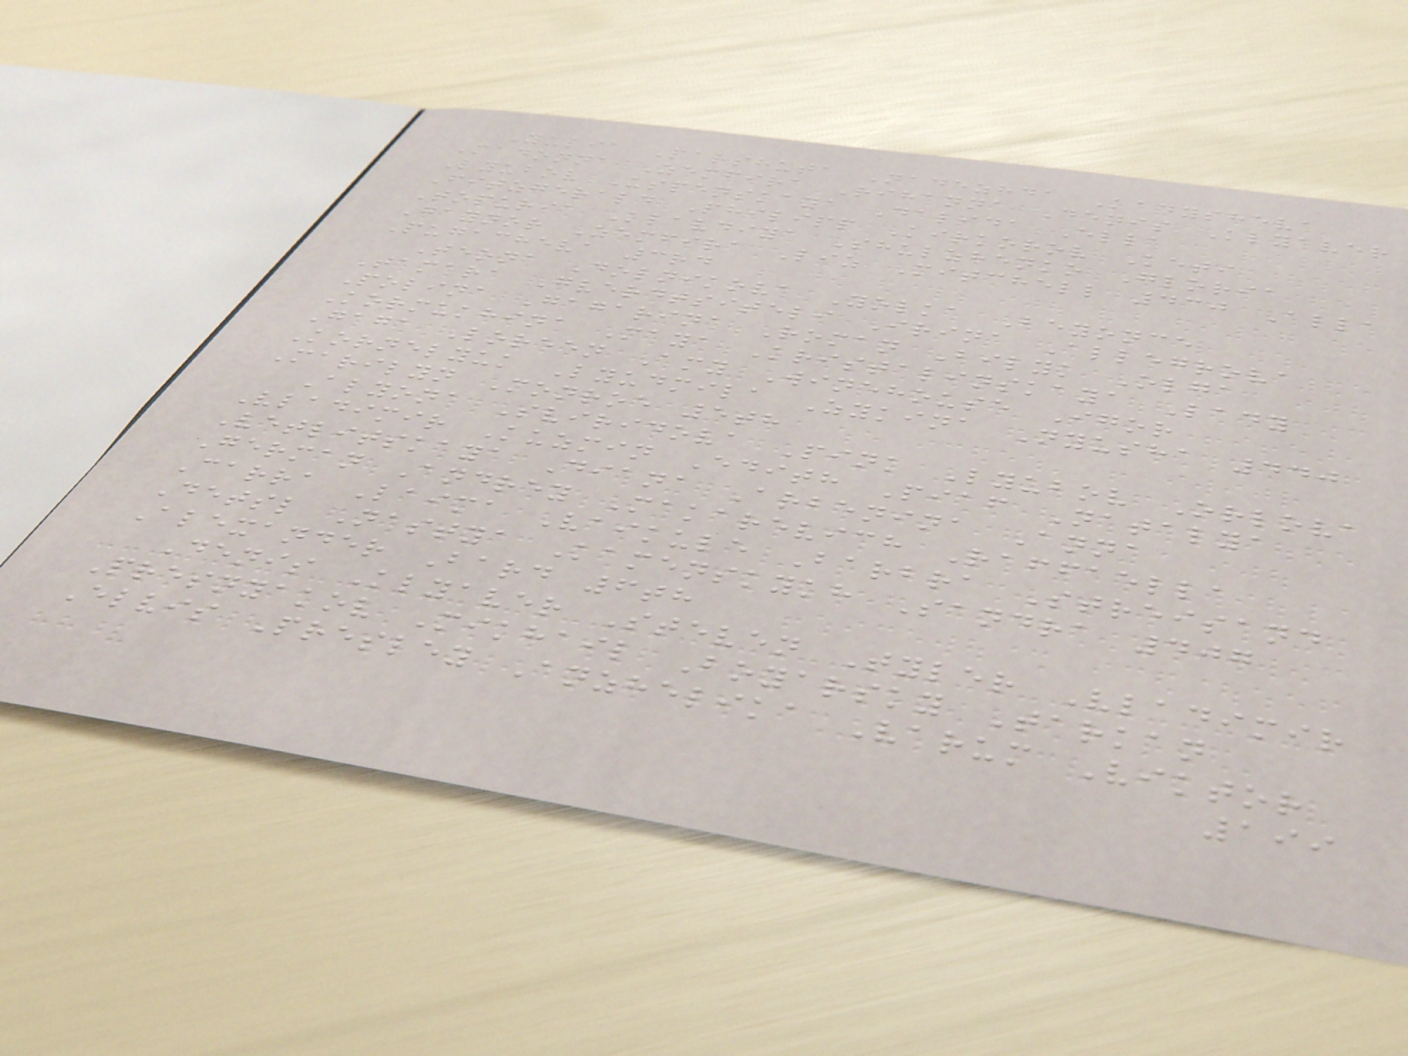Yulia Parshuta Nadezhda Kadysheva
Madonna Zemfira Rihanna Denis Klyaver
Lyubov Uspenskaya Dalida Ella
Fitzgerald Philipp Kirkorov Keti
Topuria Klavdiya Shulzhenko Gloria
Gaynor Zemfira Liz Mitchell 430 Alla
Pugacheva 3rd
Teona Dolnikova Yolka Beyonce
Tamara Gverdtsiteli Irina Allegrova
Polina Gagarina Roman Bilyk Olga
Kormukhina Maya Kristalinskaya Lady
Gaga Loreen Amy Winehouse Igor
Kornelyuk Lyudmila Zykina Nyusha 440
Marilyn Monroe 5th
Alyona Sviridova Pink Lyubov Orlova
Vladimir Kuzmin Edith Piaf Natalya
Vetlitskaya Diana Arbenina Anna
German Andrey Makarevich Raffaella
Carra Laima Vaikule Barbra Streisand
Detsl Nastya Kamenskykh Sandra 407
Alexander Bard 6th
Denis Klyaver Steven Tyler Vladimir
Presnyakov Mikhail Boyarsky Tarkan
Elvis Presley Anzhelika Varum Viktor
199
